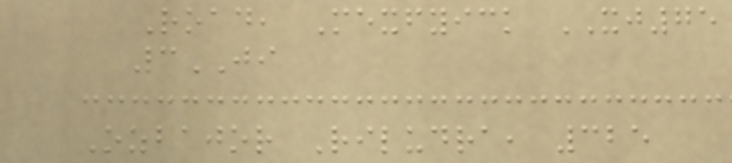Road, Mexfyick XJ75
3JI
Ozbajor Riludra, 325
